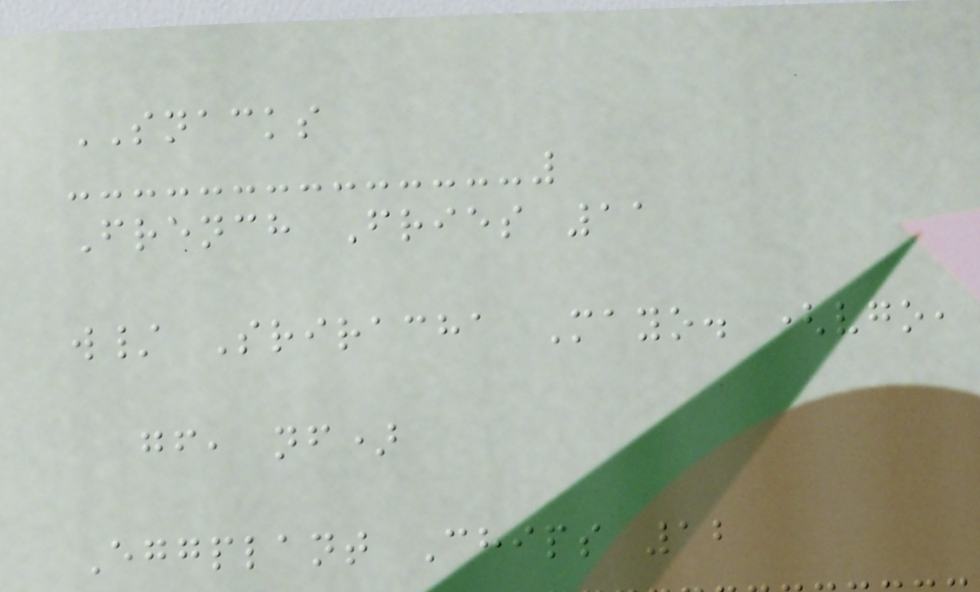SNACKS
French Fries 11
w/ Sriracha Mayo. (vgo,
gf, nf)
Eggplant Chips 12
